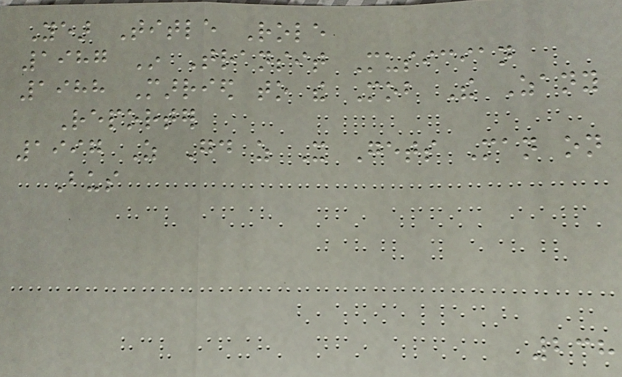Year Title Role
1987 In Transit Musician
1988 Married to the Mob The Zany
Reporter
1997 As Good as It Gets Man on
Bus
238
